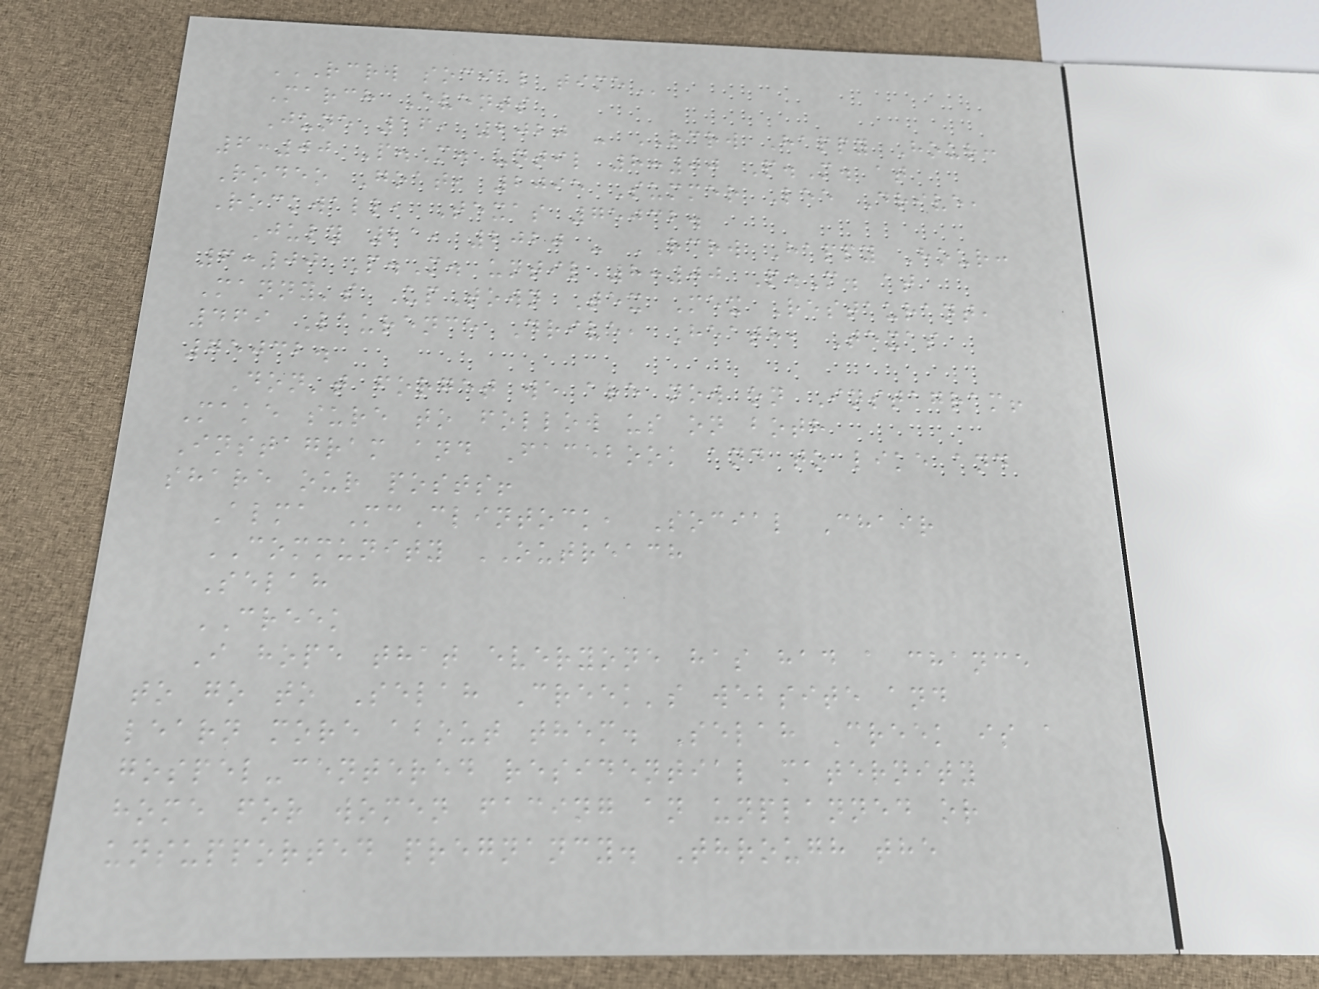RCRW SOCIAL TIME
March Events
June 16, 2020 - RCRW Happy Hour:
6:00 P.M. until 8:00 P.M. at
Rodeo Goat, 2095 Summer Lee Drive,
Rockwall, Texas 75032.
July 21, 2020 - RCRW Happy Hour:
6:00 P.M. until 8:00 P.M. at
Manny's UpTown Tex Mex Restaurant,
469 Laurence Drive, Heath, Texas
75032.
Don't forget we are now on Instagram!
Make sure to follow us on both
Instagram and Facebook and to like and
share our posts!
Alma McClintock, Social Chair
COMMUNITY OUTREACH
Selah
CREEK
I hope that everyone has had a chance
to go to Selah Creek's website and
learn more about them. Selah Creek is a
gospel-centered residential maternity
home for women facing an unplanned or
unsupported pregnancy. Through the
